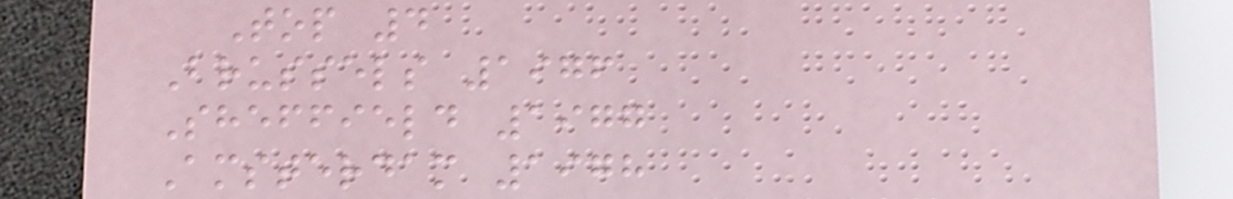Top 4
Brussels 1976
Sheffield 1977
Amsterdam 1978
